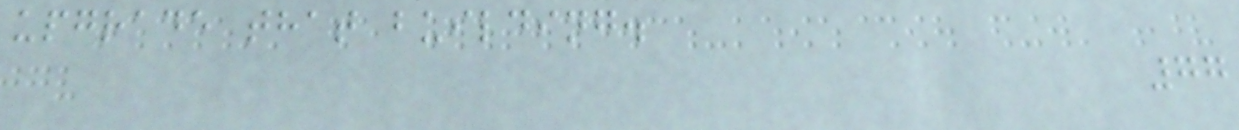upgrade that building.
77
